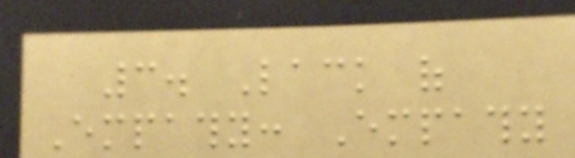3. Lack of
Empathy: Empathy
